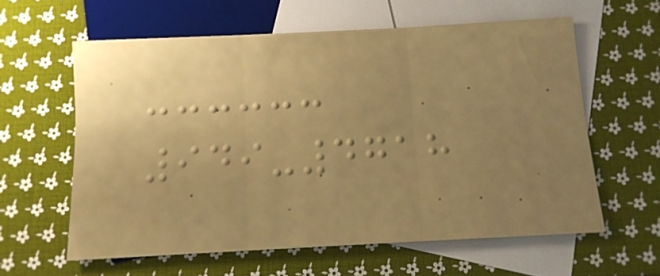949-4718
